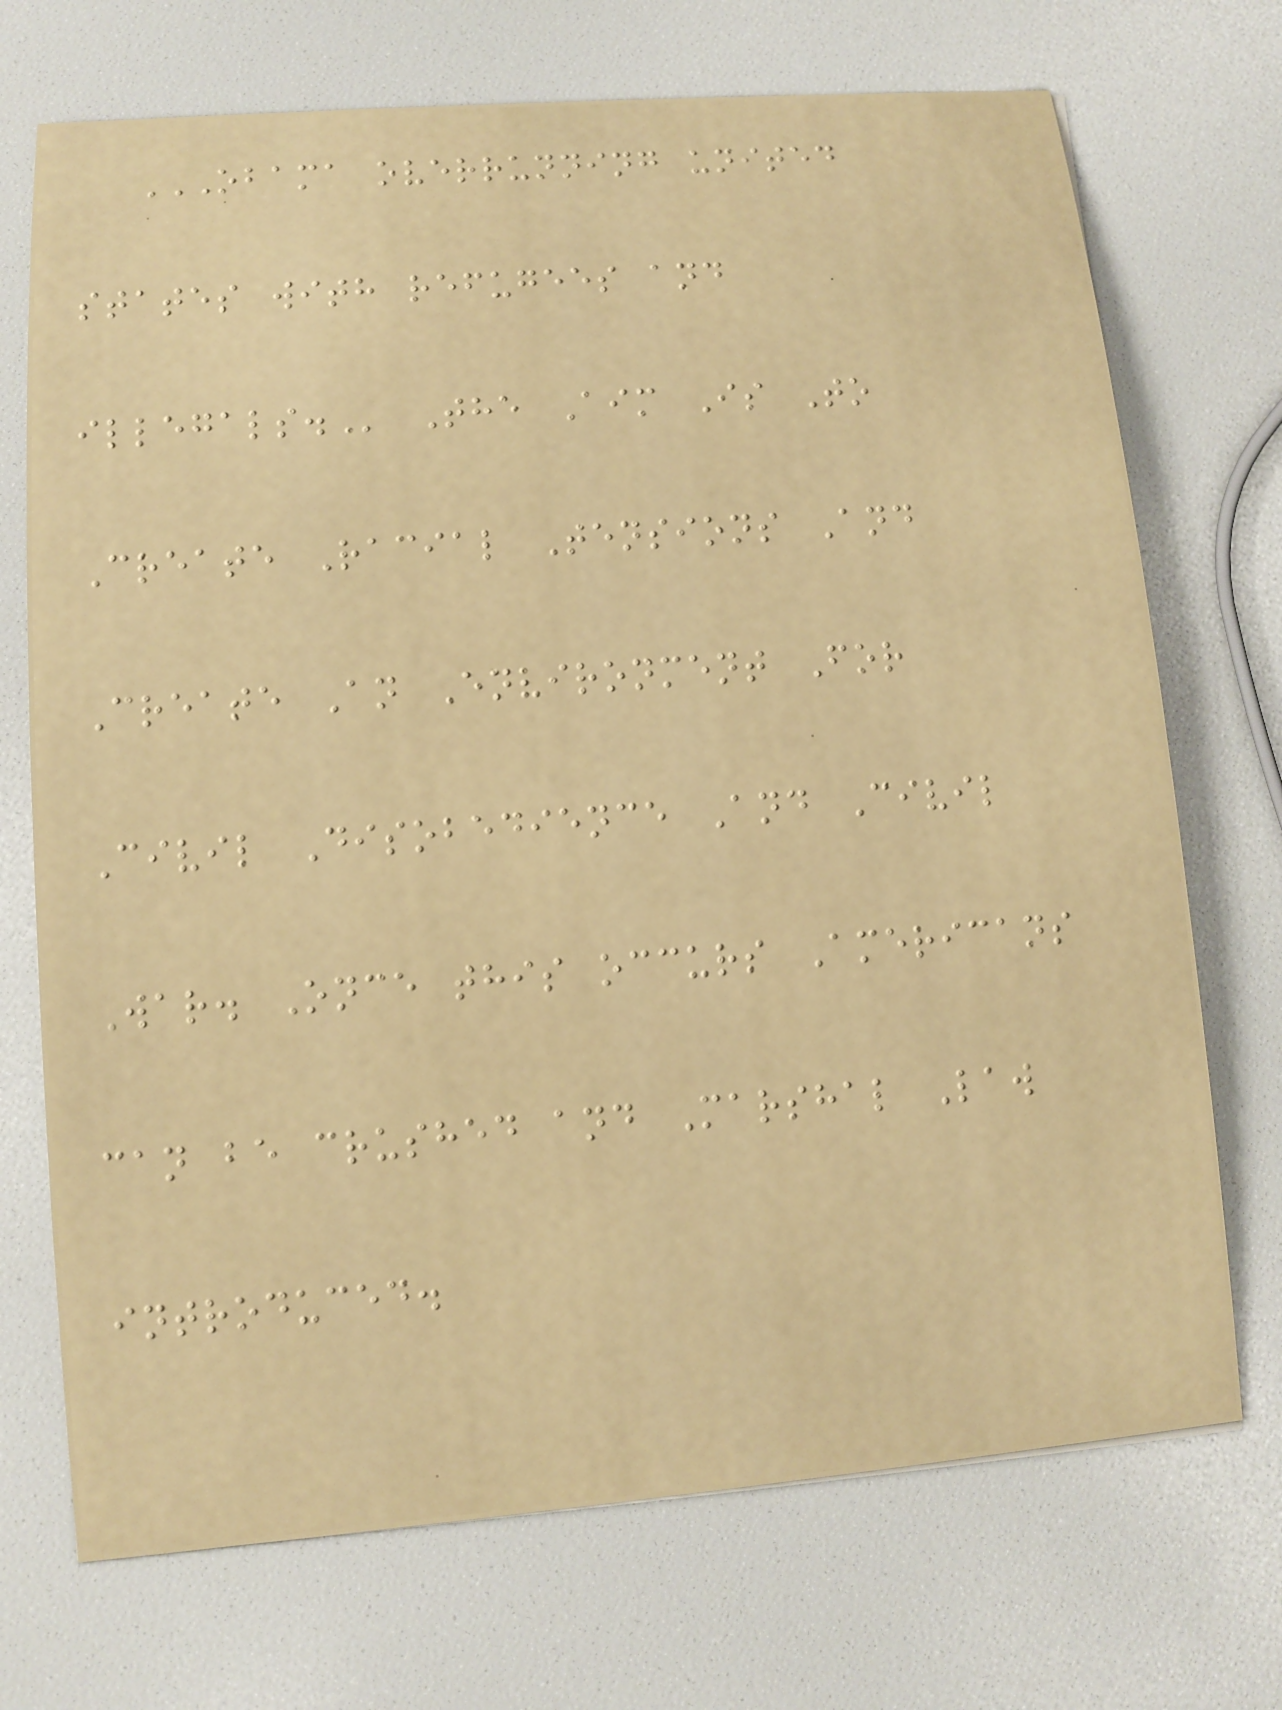OBAMA OVERRUNNING UNITED
STATES WITH REFUGEES AND
ILLEGALS. The Aim Is To
Create Racial Tensions And
Create An Environment For
Civil Disobedience And Civil
War. Once this occurs Americans
can be crushed and Marshal Law
introduced.
